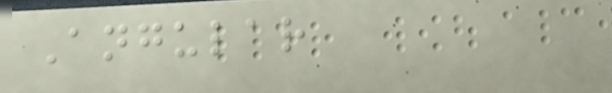Angular
